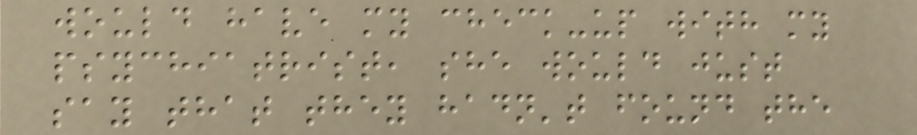would have my check-up with my
psychiatrist, she would just
say that they hadn't found the
